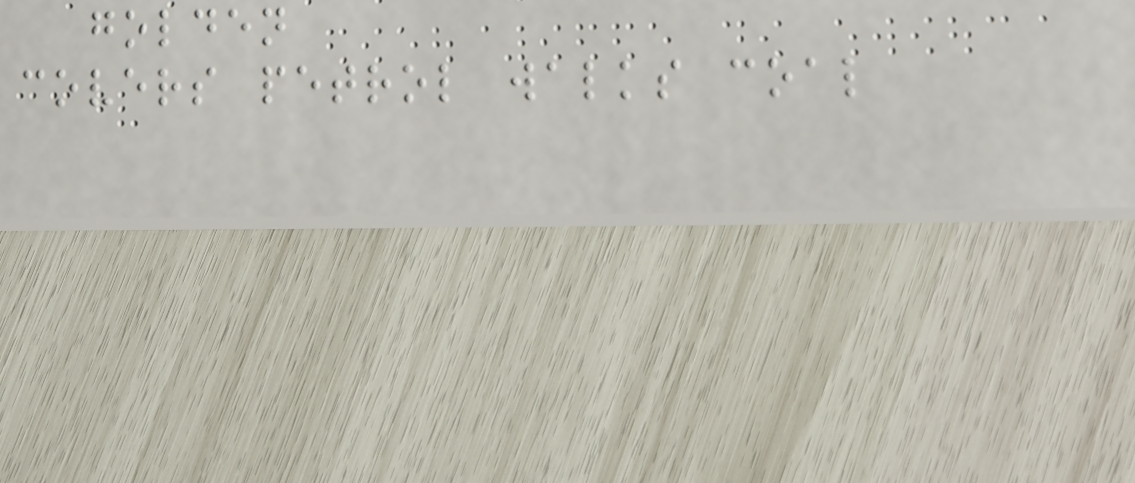golden
covers petrol walks coal
